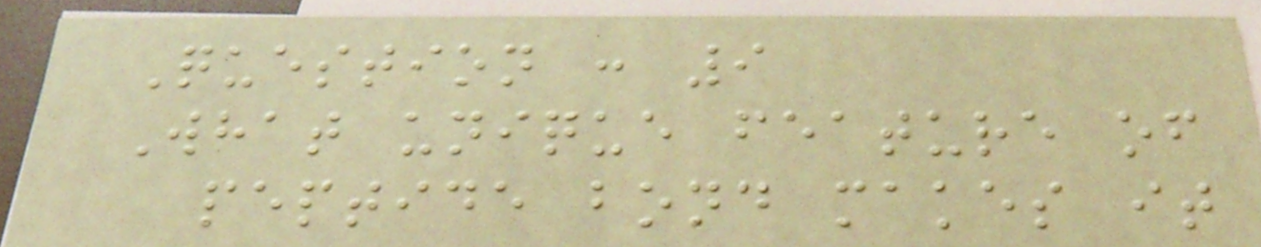Question : 9
What unique feature of
peptide bond makes it
